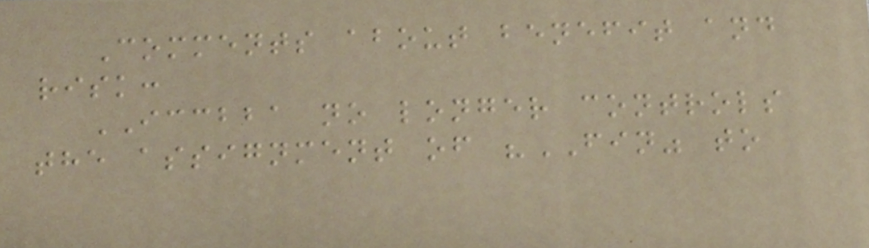Comments about benefit and
risk:
ICCBBA no longer controls
the assignment of "FIN" to
